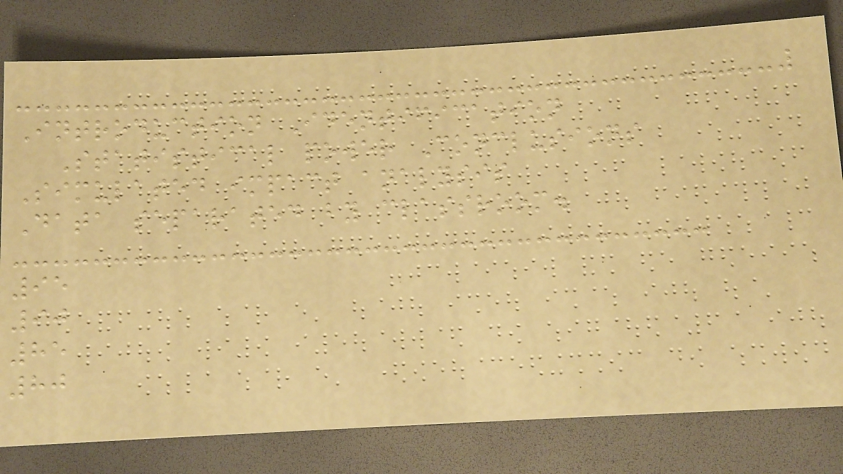Introduction Identification
Statistical power Conclusions
Simulated impact analysis
Data separated by classroom.
95
90
85
80
